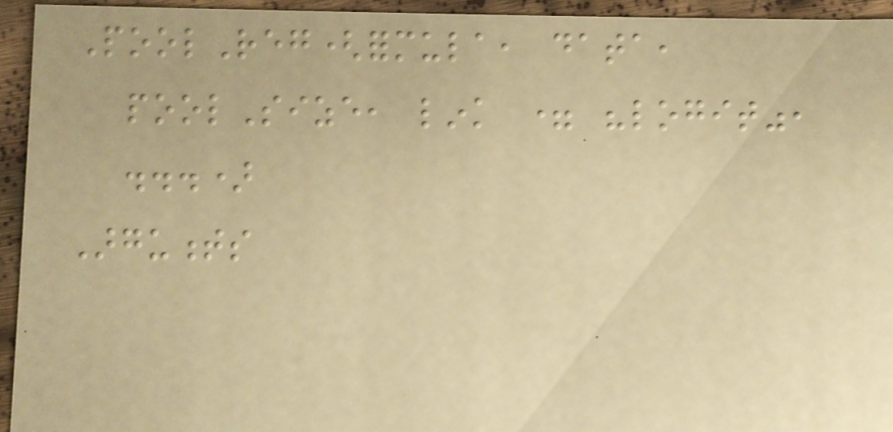PoolReg(formula, data,
poolSize, link = "logit",
...)
Arguments
